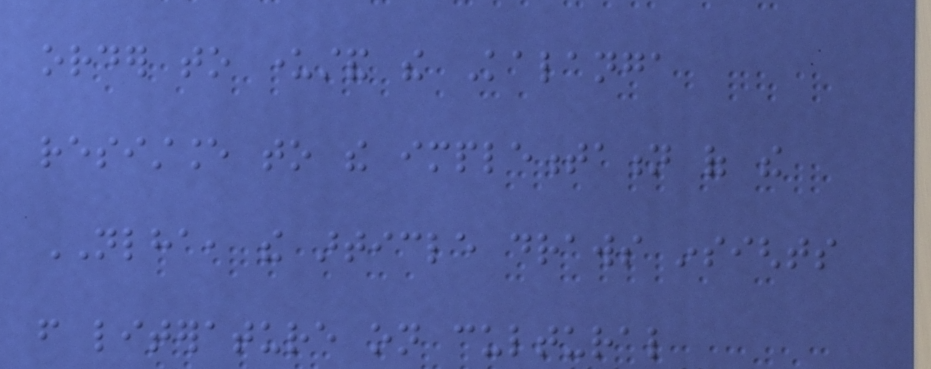order to understand the Kalanga
resistance to the implementation of the
NLHA, the article draws insights
from literature on cultural
